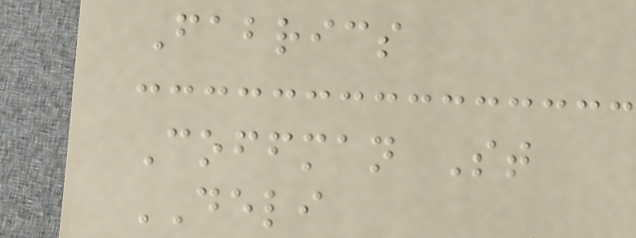Fabrics
Coffman St
DELI
